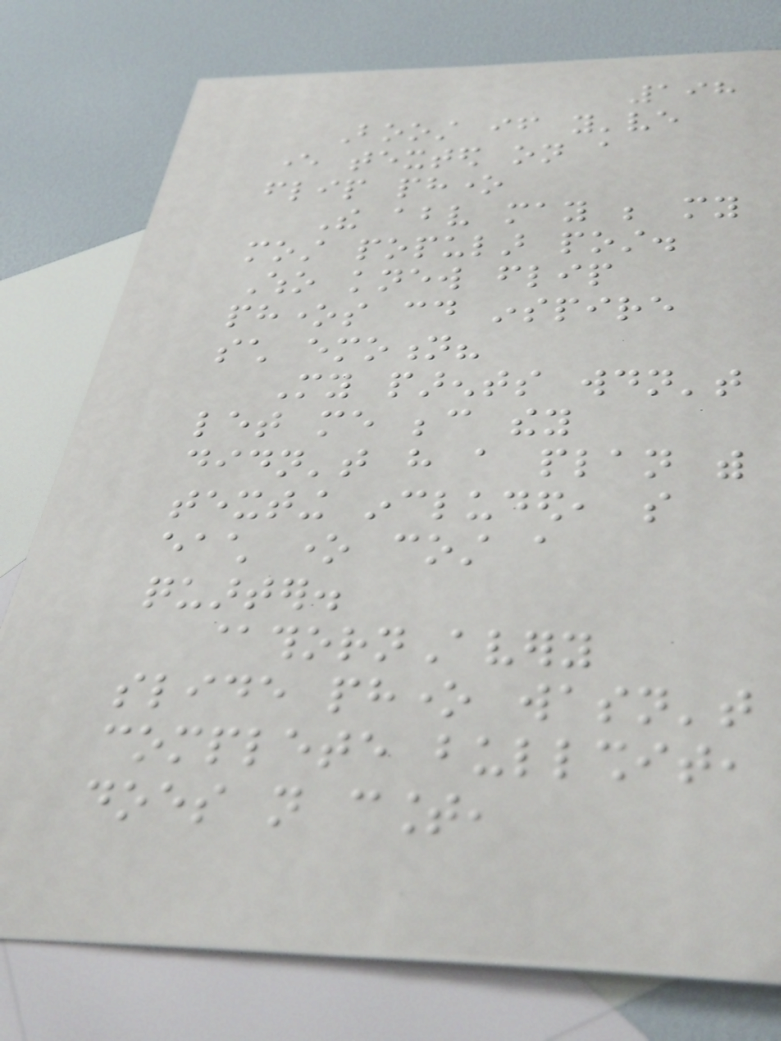198
Boost if you've
ever texted on a
flip phone
The above may be my
most popular post.
Who knew flip
phones could inspire
such emotion?
My parents wouldn't
let me because they
didn't have a plan with
texting included, so
each one cost a
quarter.
@thornAvery
slide phone wasn't
complete bullshit,
does not count,
